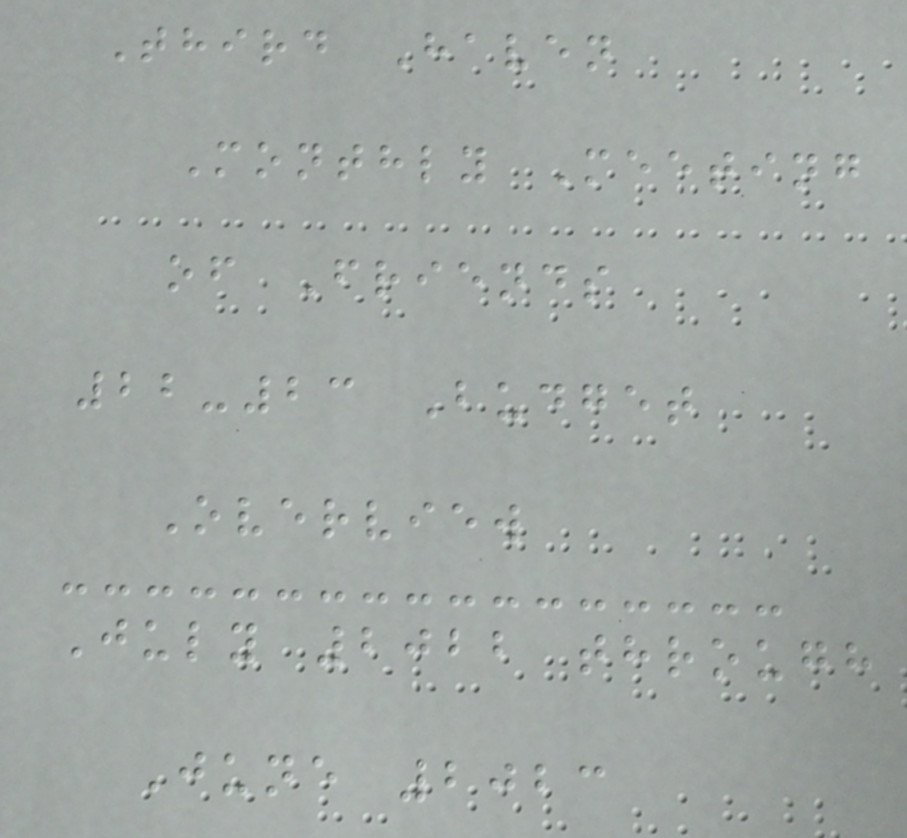Third Haven
Monthly Meeting
of Friends
22-23 Budget
Overview
July 2022 through
June 2023
